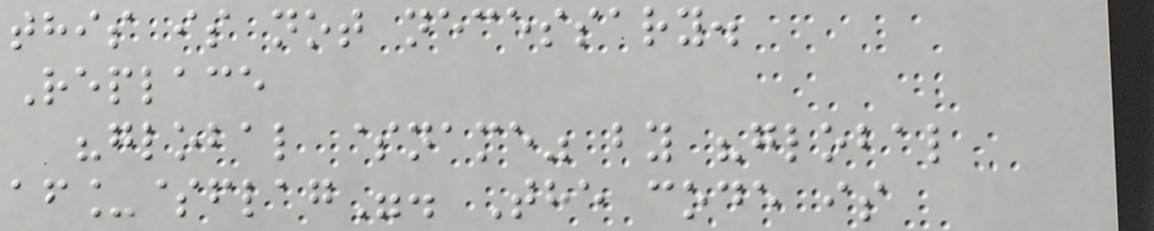this is not necessary.
Replace
"global $name" by "global
af_$flag". The code is
